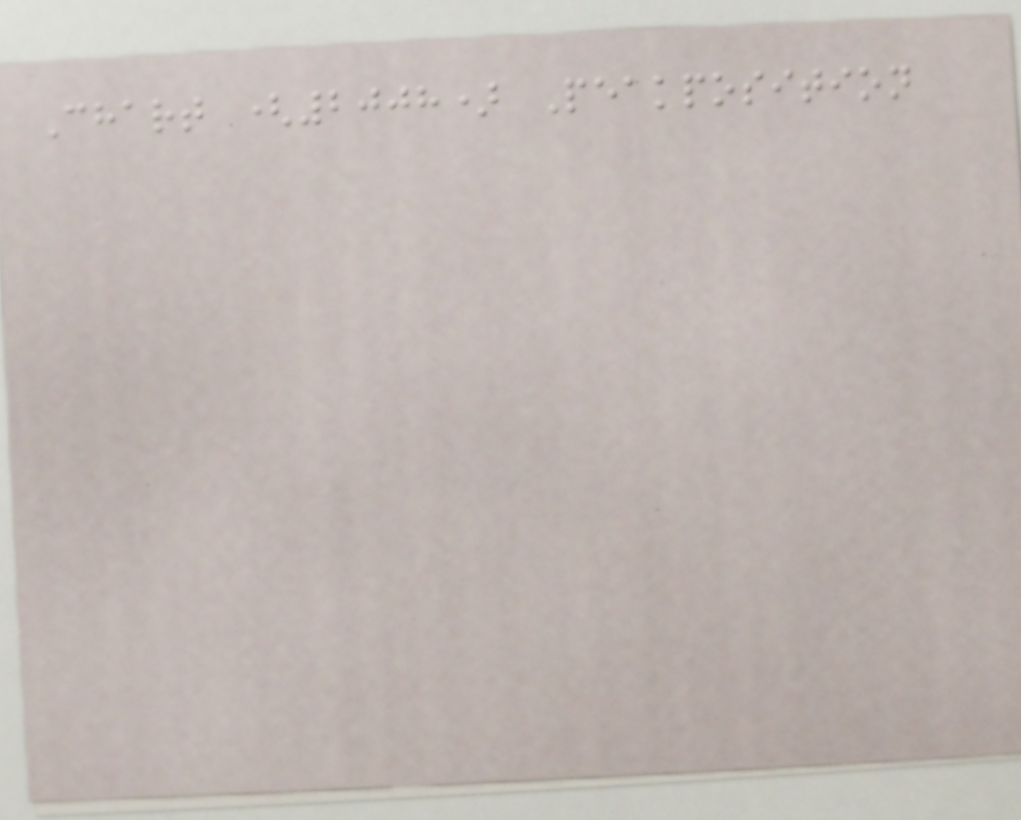Chart (2008) Peakposition
